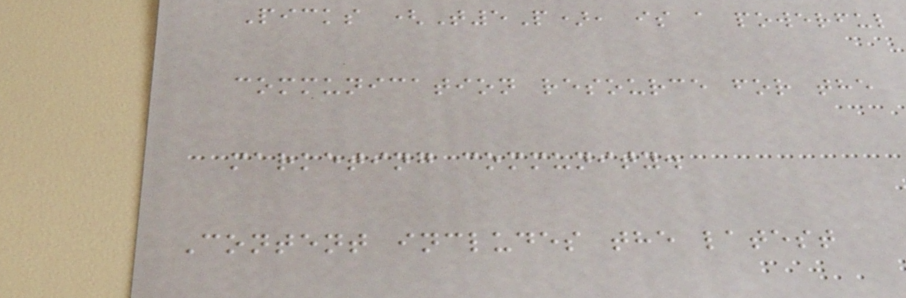Picks (T5P), is a powerful
communication resource for the
marketing community.
Content includes the latest
